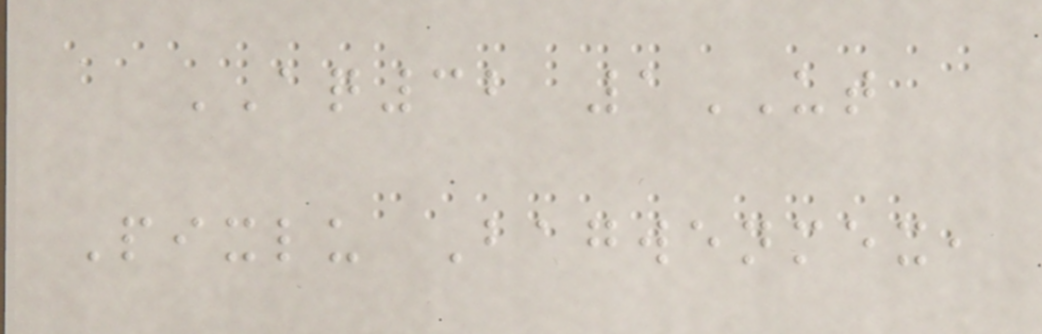AQ32 1UT
Pixlu Bagwenmex,
